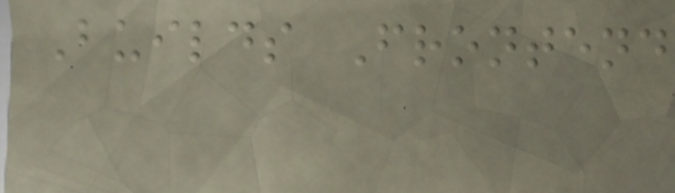Builds Frontend
